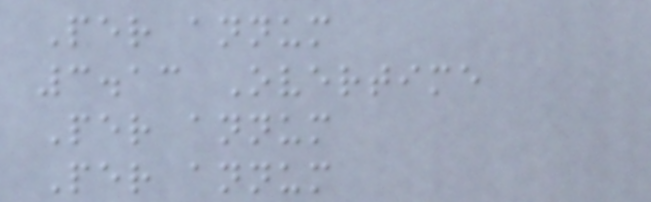Per annum
3.13 Overtime
Per annum
Per annum
